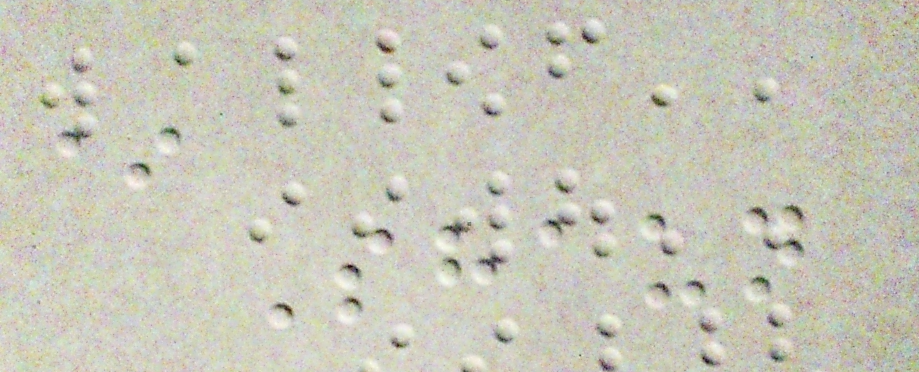*
Shaun
